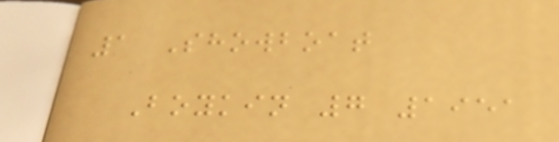1 Showboat
Boykin 7 1951
